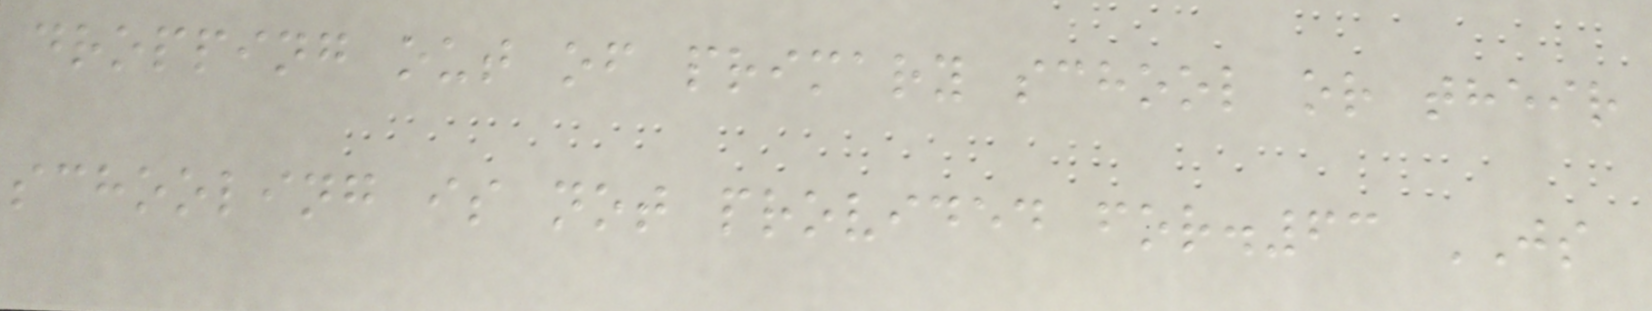dropping out of primary school or their
schooling is not provided for.63 JS
